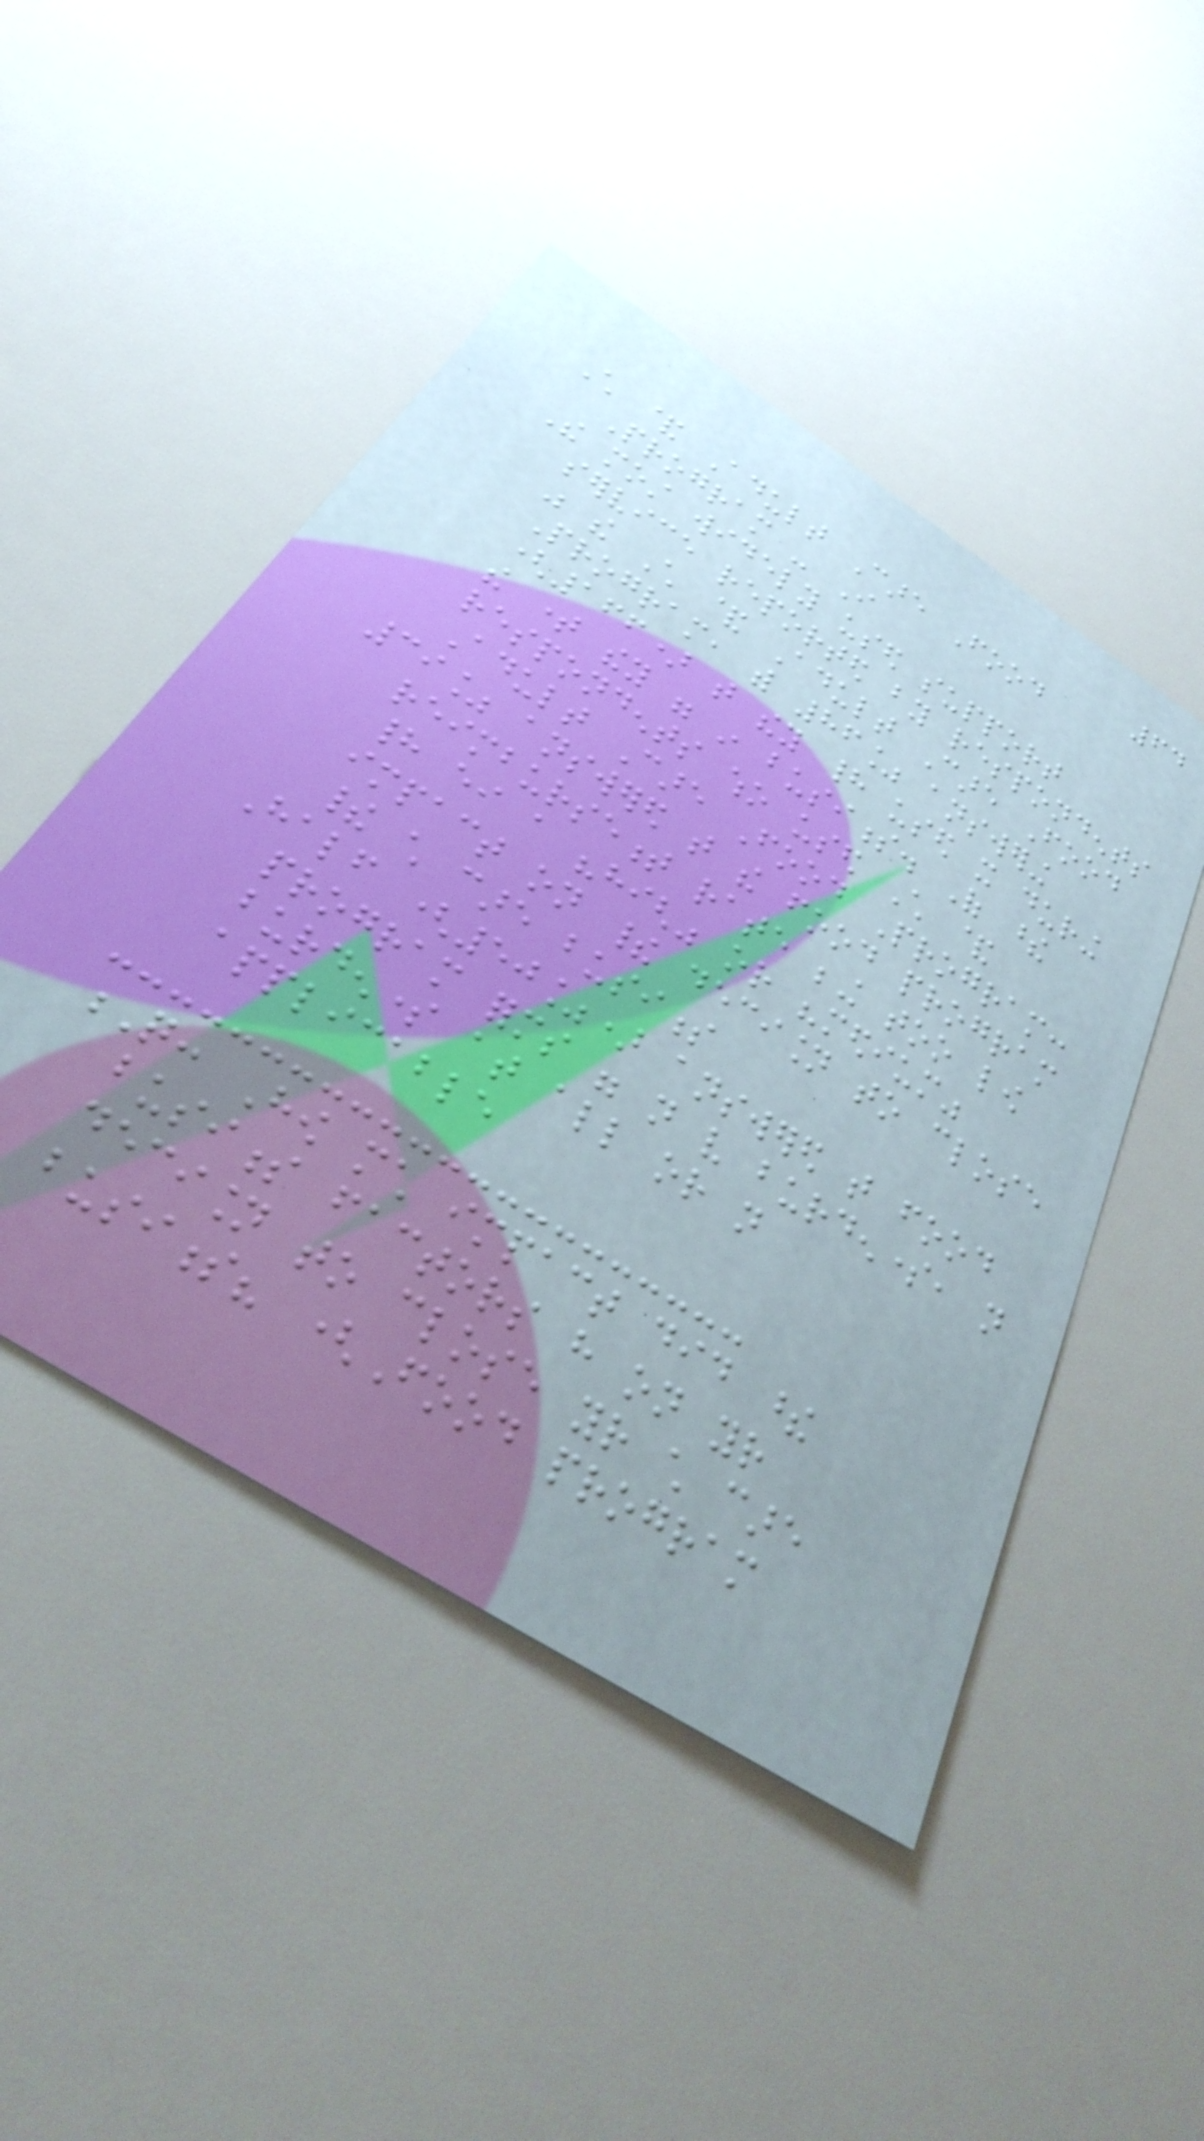64
Child & Adult Care Food
Program - I
The most widely used support
service reported by respondents
was the Child & Adult Care Food
Program, with 86% answering
(166) that they had used it during
the time they were in business. Of these
respondents who used Child &
Adult Care Food Program:
39% answered that the food program
reimbursement rate being too low
had either a "high" or "medium"
impact on their decision to close
their child care business
Half (50%) answered that food
program forms were not very burdensome, not
burdensome at all or not
applicable
Q: How much impact did these
business factors have on your
decision to close your child care
business? (Food program
